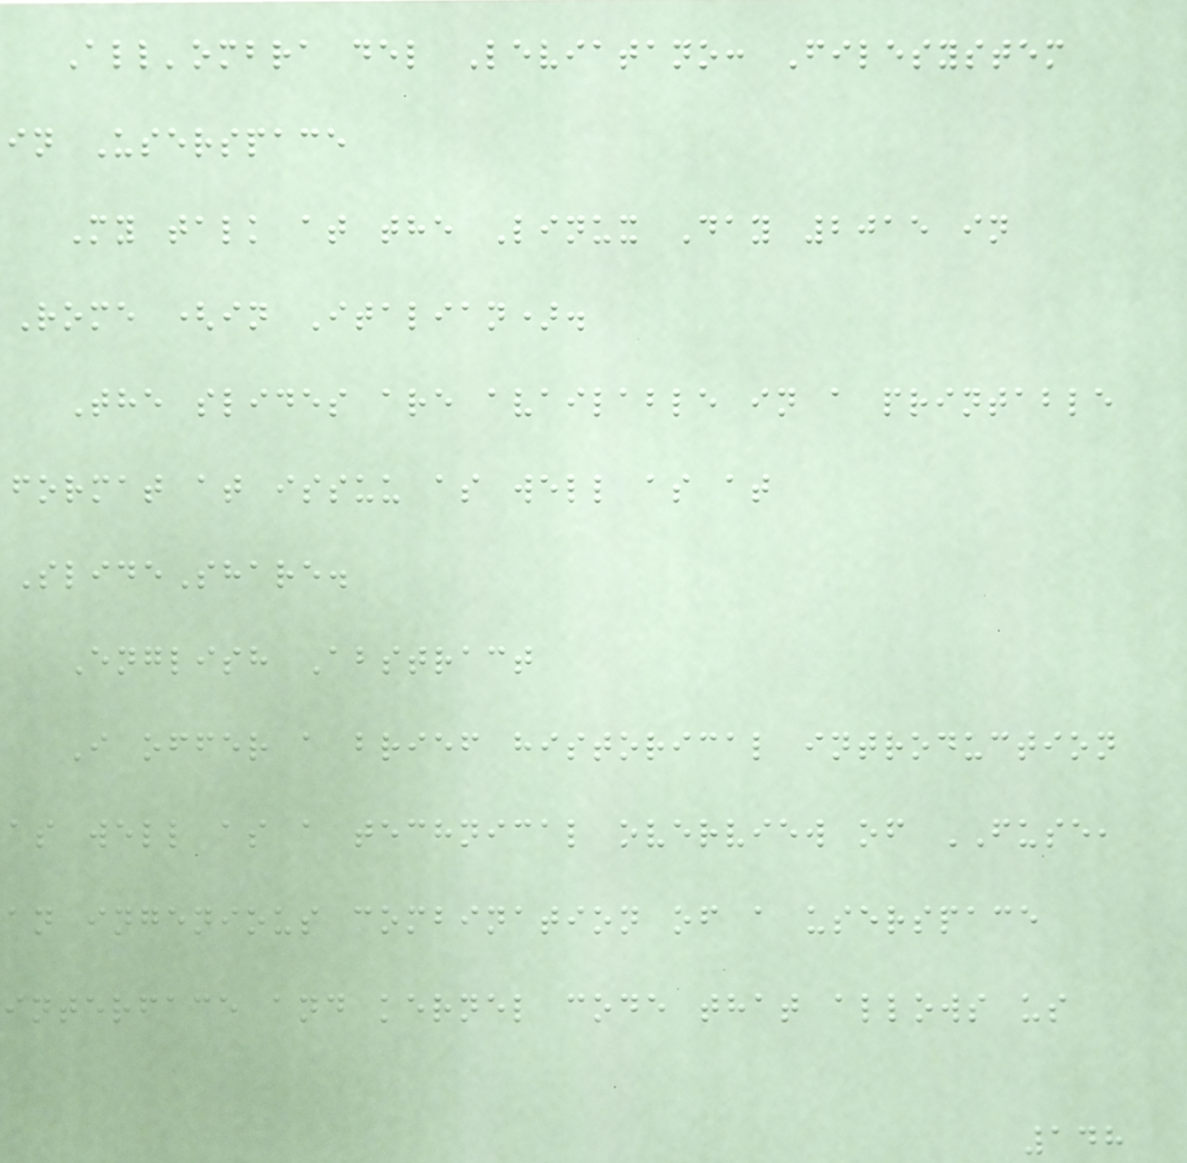All'ombra del Leviatano: Filesystem
in Userspace
My talk at the Linux Day 2015 in
Rome (in Italian).
The slides are available in a printable
format at issuu as well as at
SlideShare.
English Abstract
I offer a brief historical introduction
as well as a technical overview of FUSE,
an ingenious combination of a userspace
interface and kernel code that allows us
148
